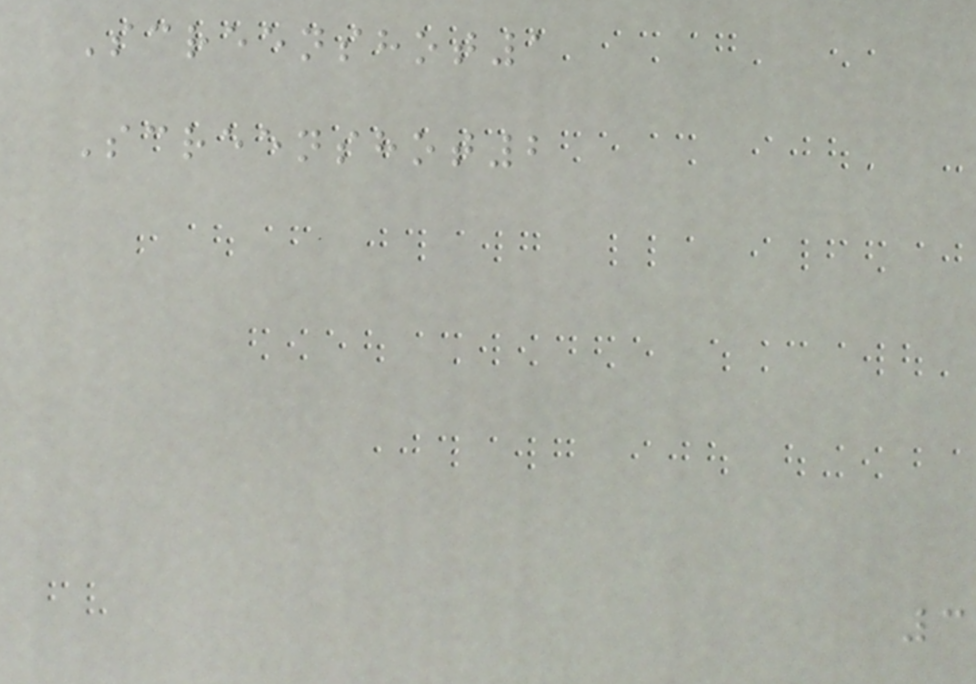Screenshot1
Screenshot2
3
